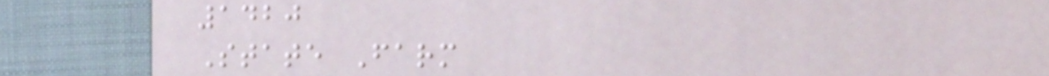1420
State Farm
